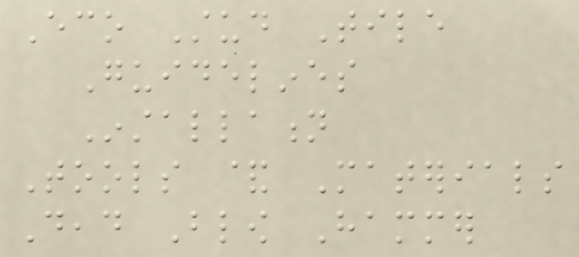Eco Stud Tile
Guidelines
Installation
Tools & Materials
Dead Blow Hammer
